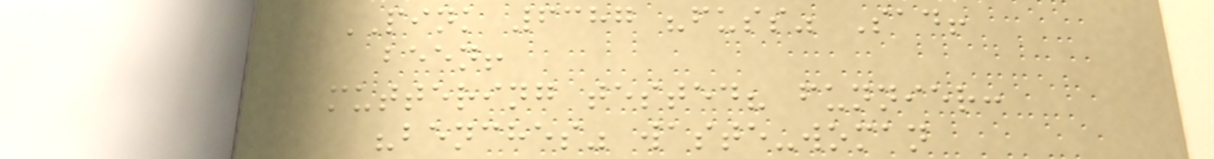PINK 6387 "fuss" Sad!
been!
muttering tested? funnier:
"benches" waste-woman
